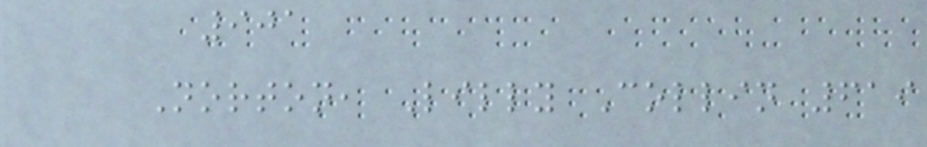901
Norton, Lilly Collin 619
